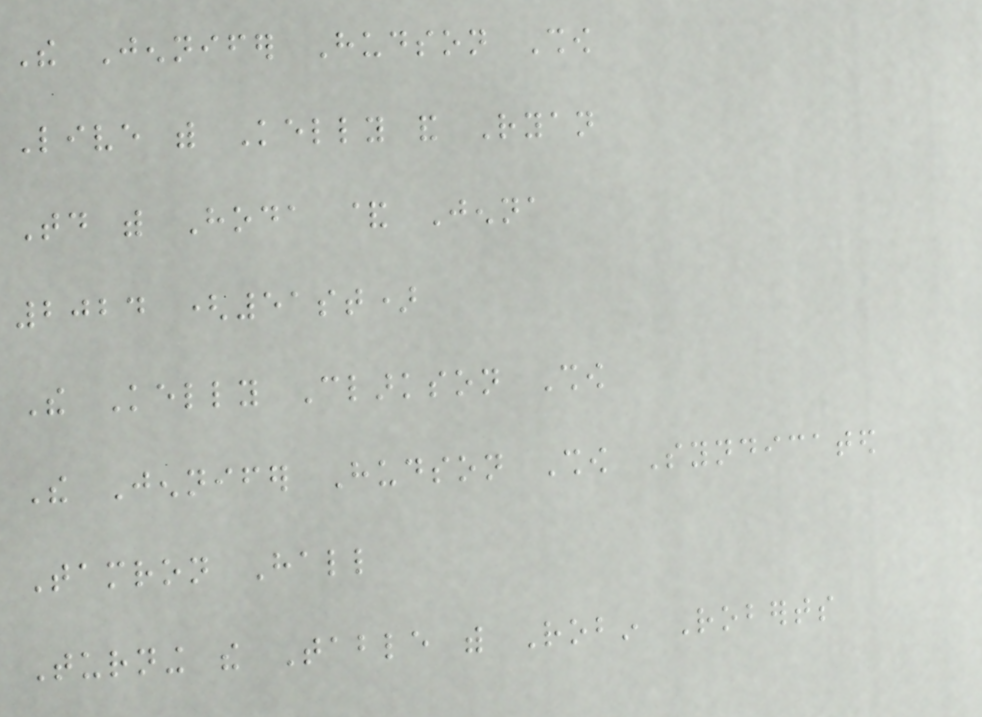The Jennifer Hudson Show
Live with Kelly and Ryan
Today with Hoda & Jenna
2024 (51st)
The Kelly Clarkson Show
The Jennifer Hudson Show Syndicated
Tamron Hall
Turning the Table with Robin Roberts
